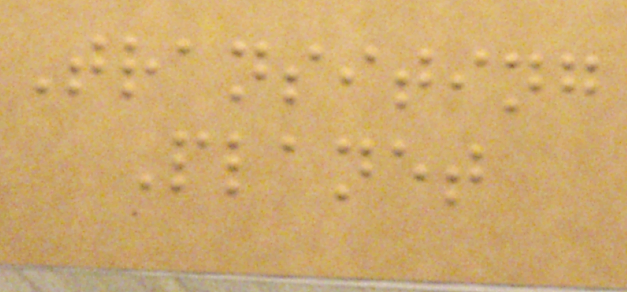Transiting
Planet
